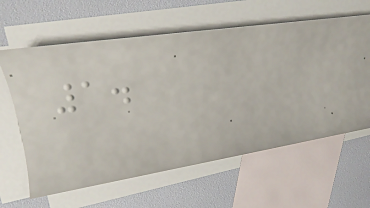1.
